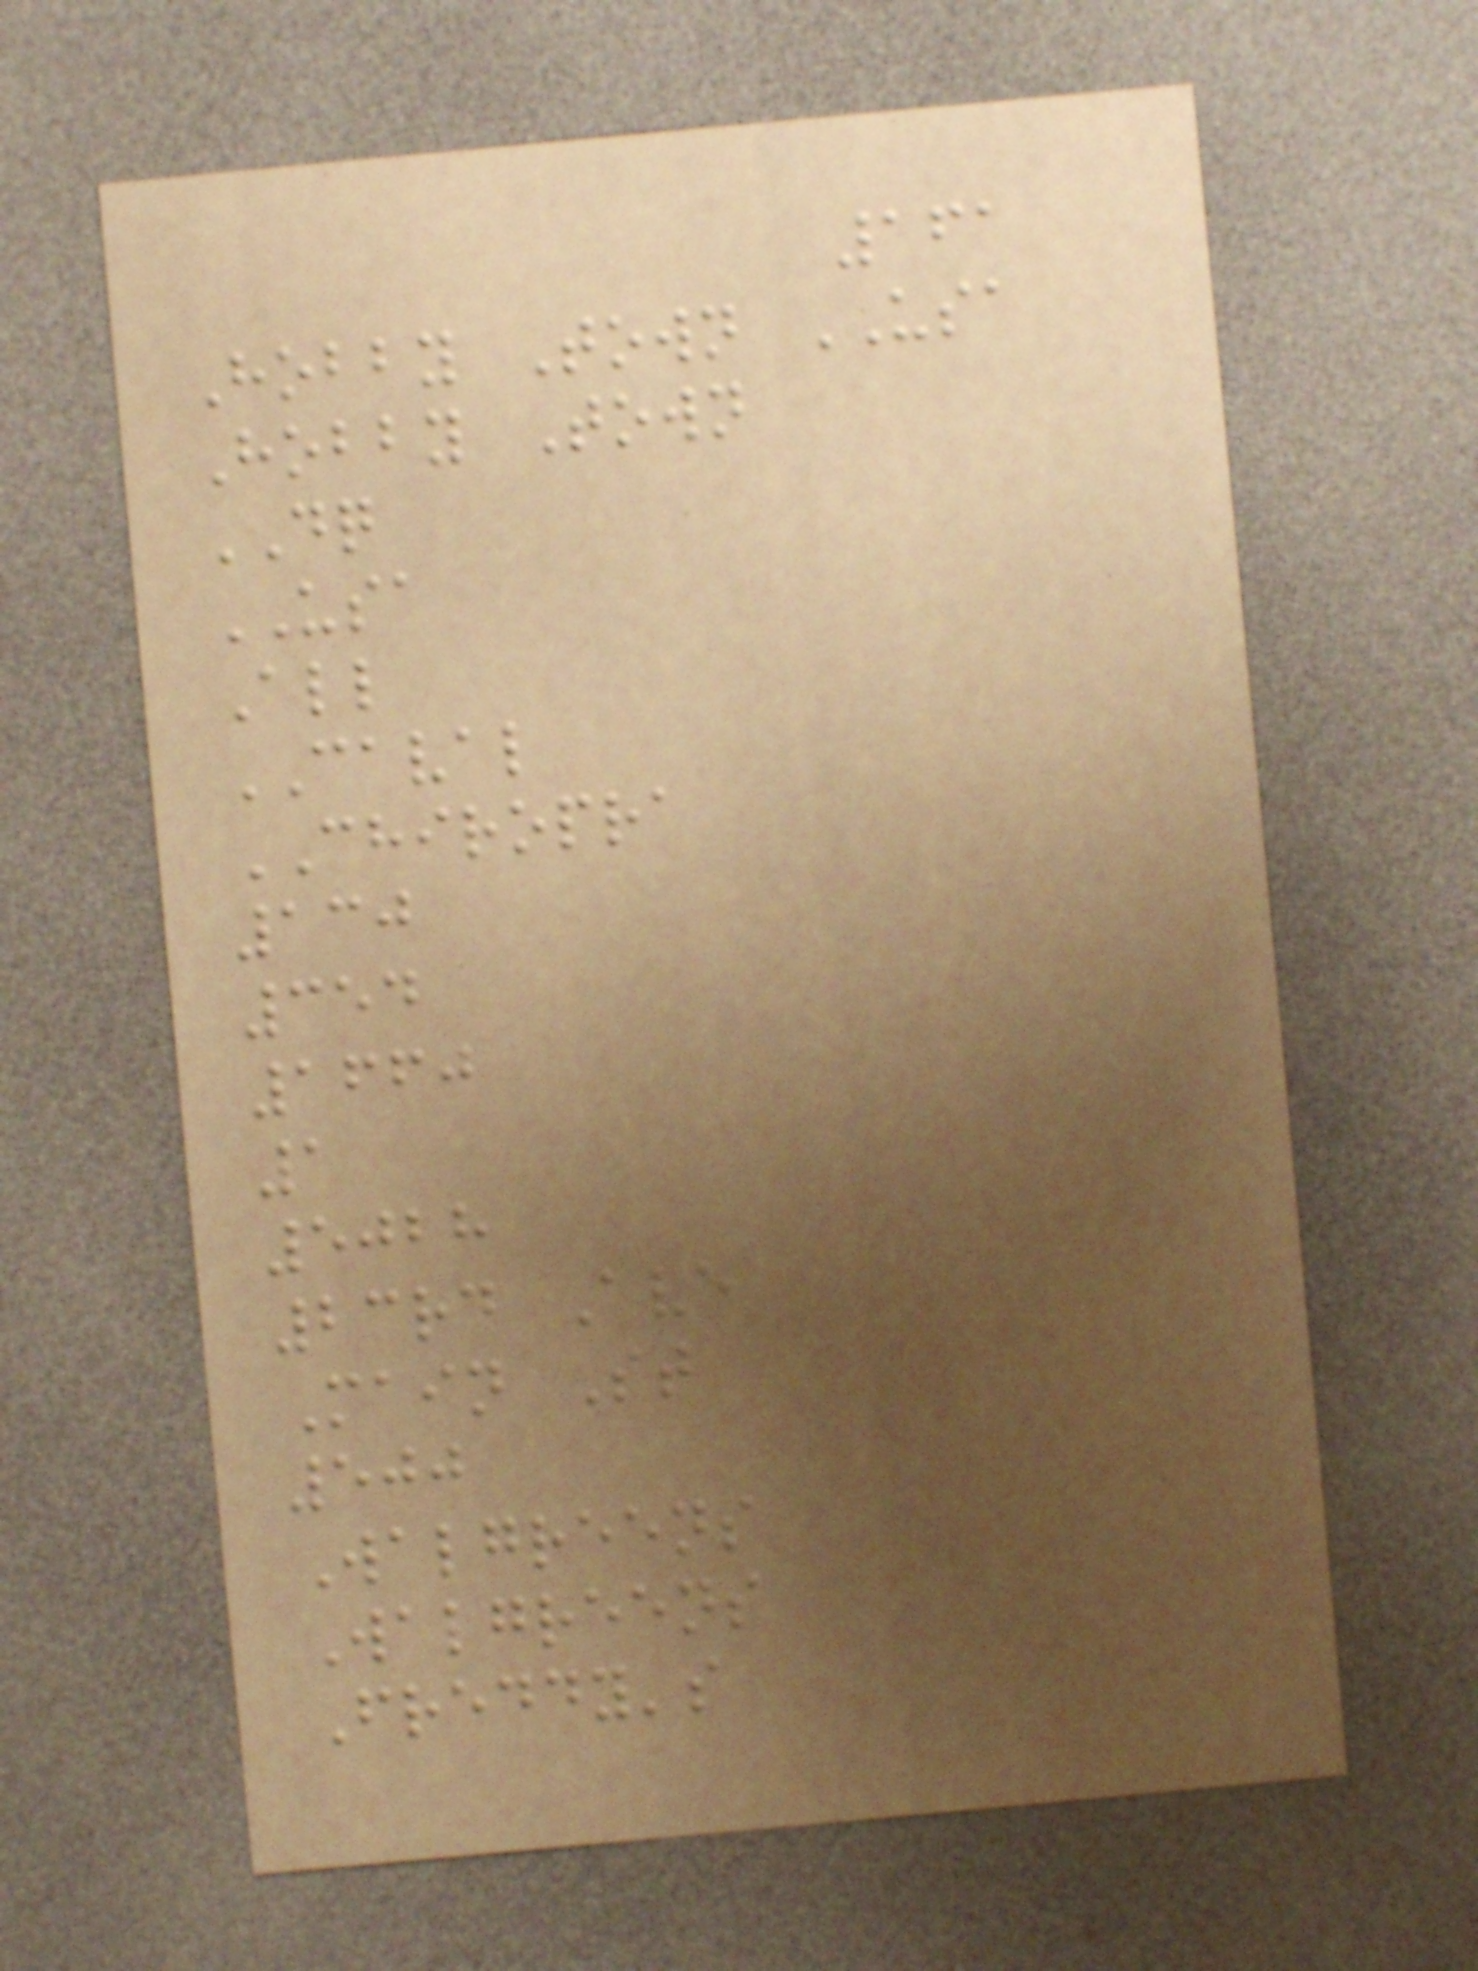161
Hobby Town USA
Hobby Town
DQ
USA
All
CAVAL
CHIROPRA
130
354
1660
1
5028
23rd Ave
Main St
500
Walgreens
Walgreens
Freddy's
